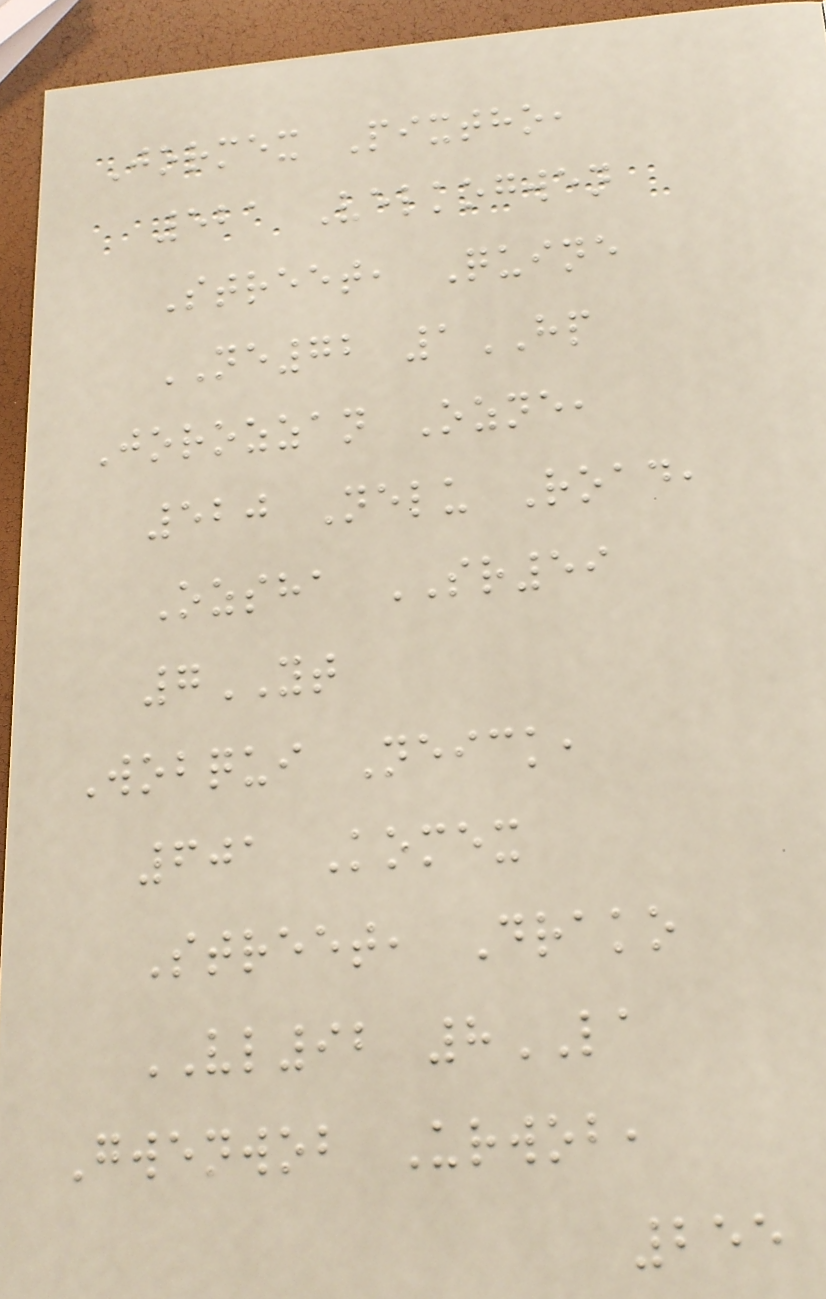Jormex Pixtho,
521 Velkogwen
Street, Quine
NE72 1HP
Jorozzan Ozne,
520 Nelu Road,
Ozsha SR59
7YT
Wobqui Neick,
601 Komex
Street, Drako
VL92 8LA
Gwenwob Urwob,
255
